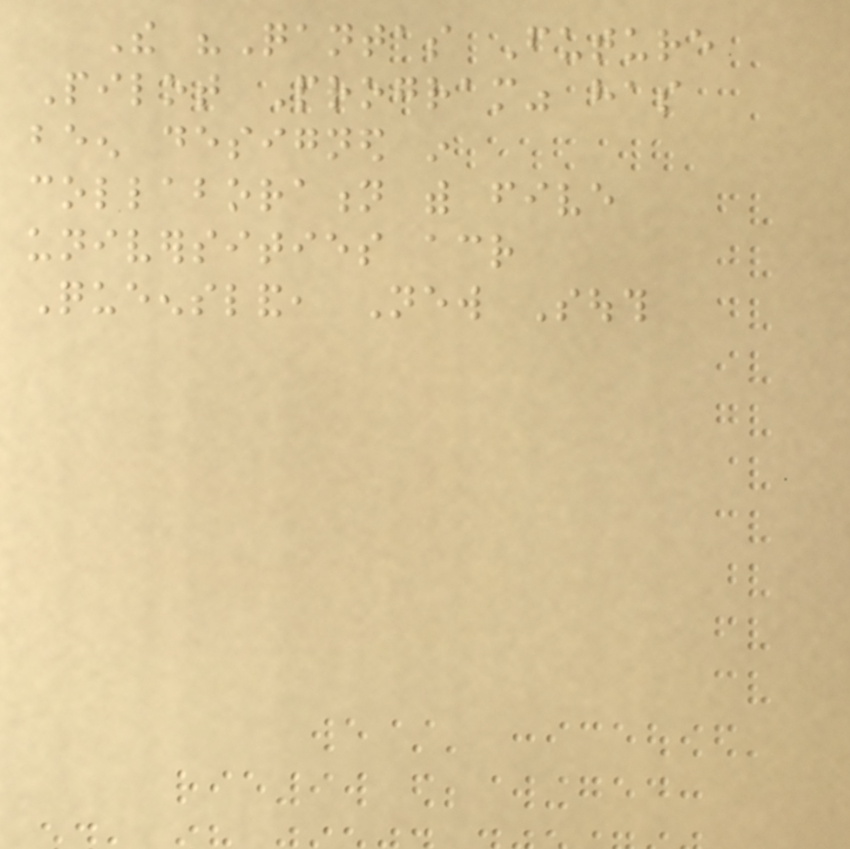The "Qantas Future
Pilot Program" has
been designed in
collaboration with five
universities across
Queensland, New South
